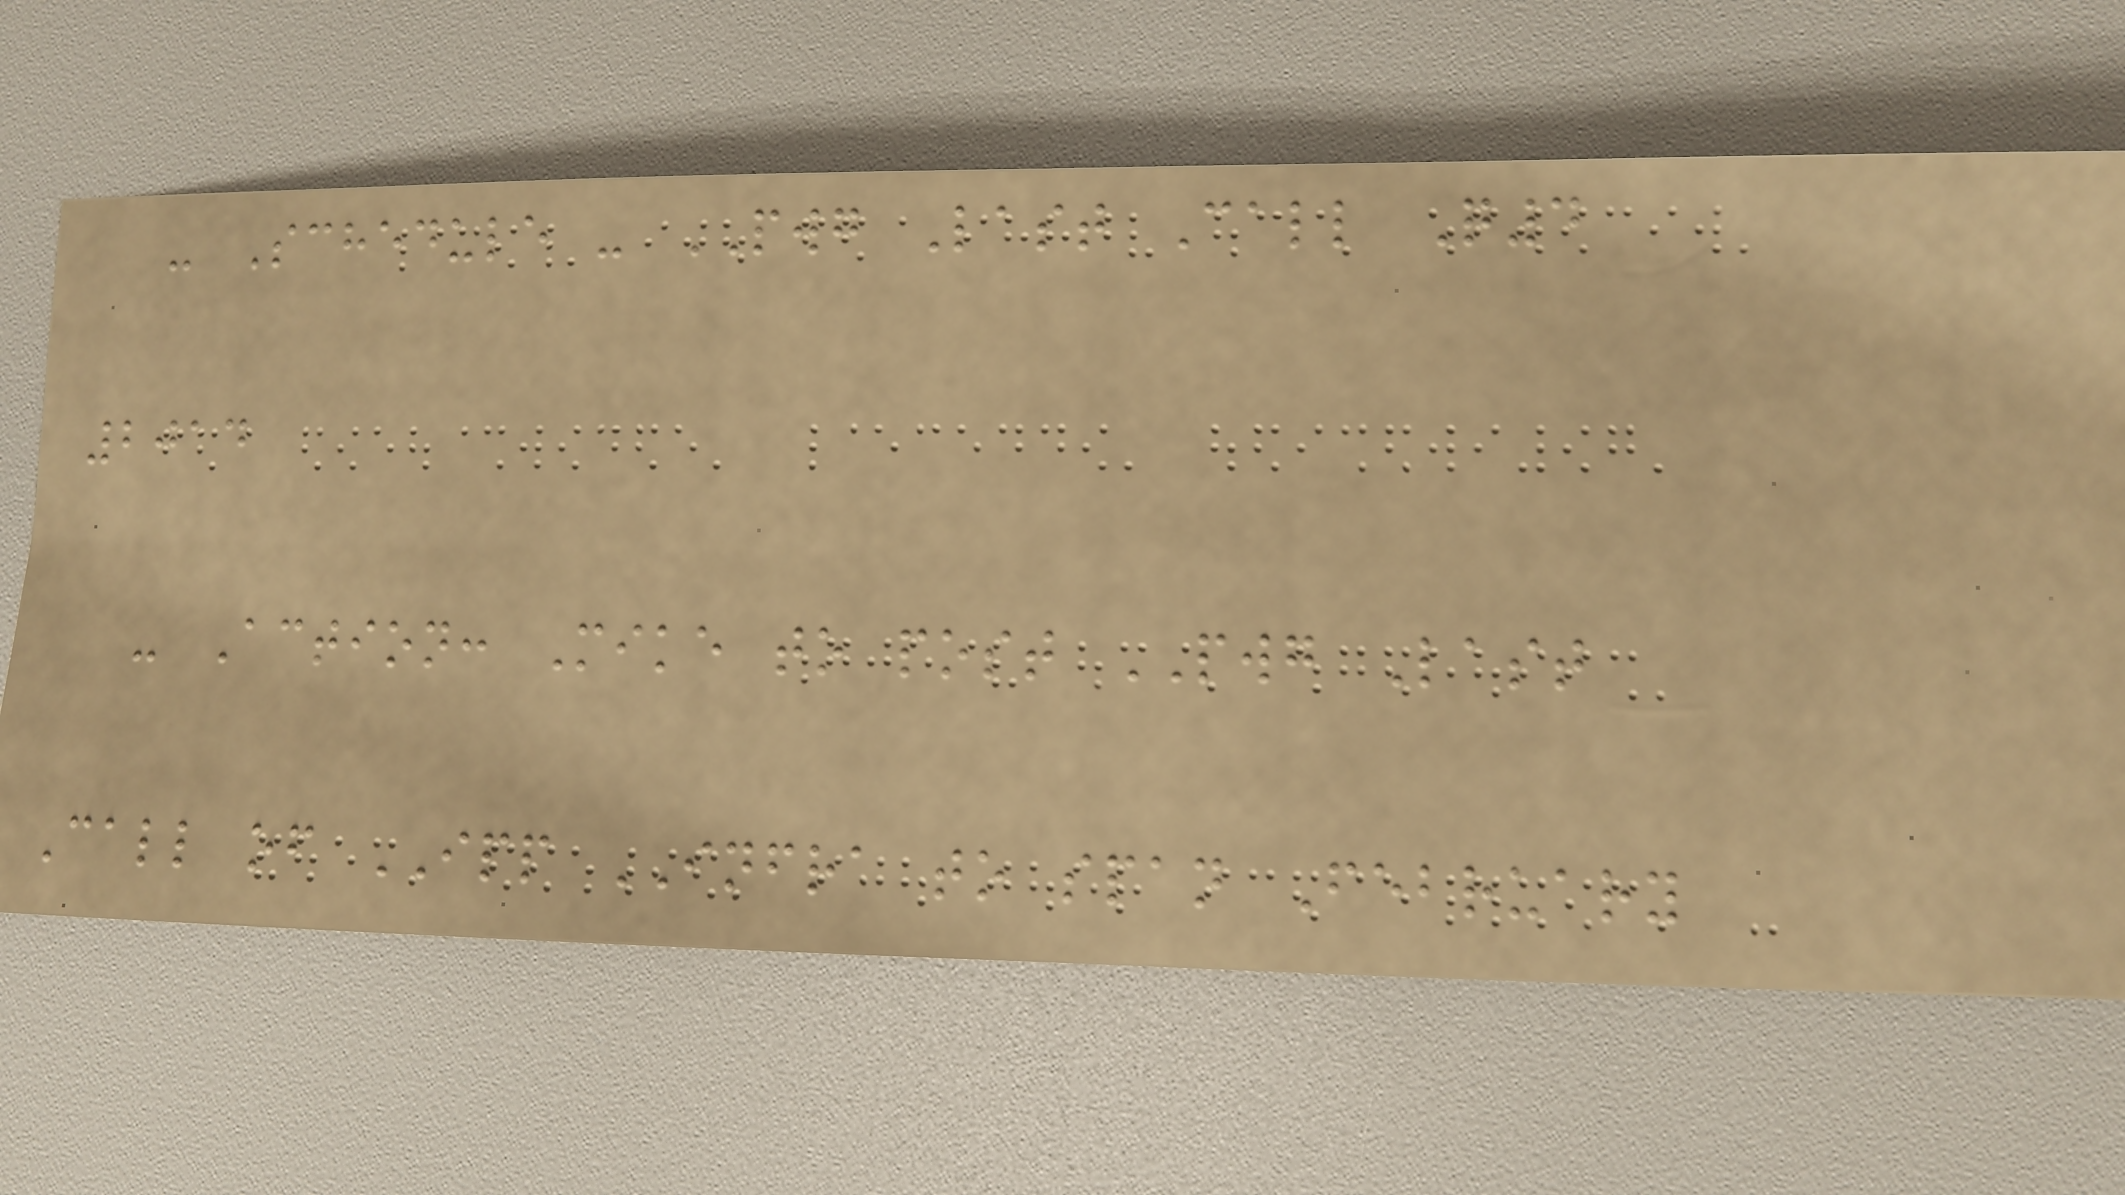- Schedule - PWG Last Call Q4
2014
- Action: Mike to post PWG Last
Call of IPP INFRA to span February
